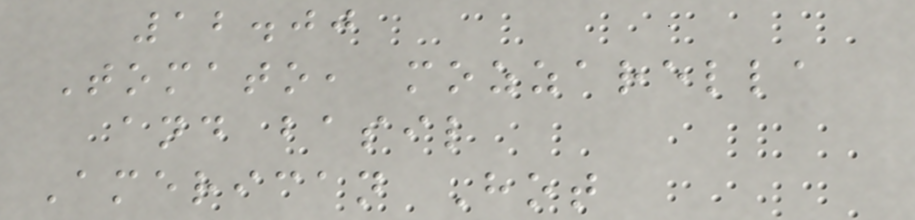12.00
Tomato, mozzarella
and basil
American Hot
